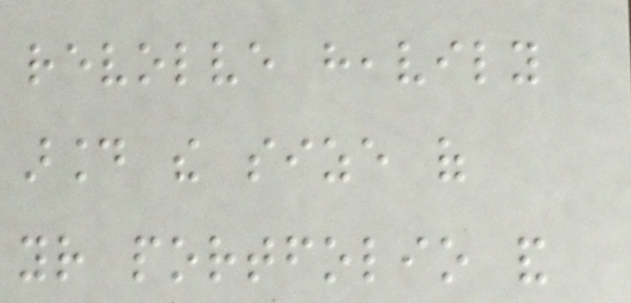revolve heavily
around the size of
your portfolio and
